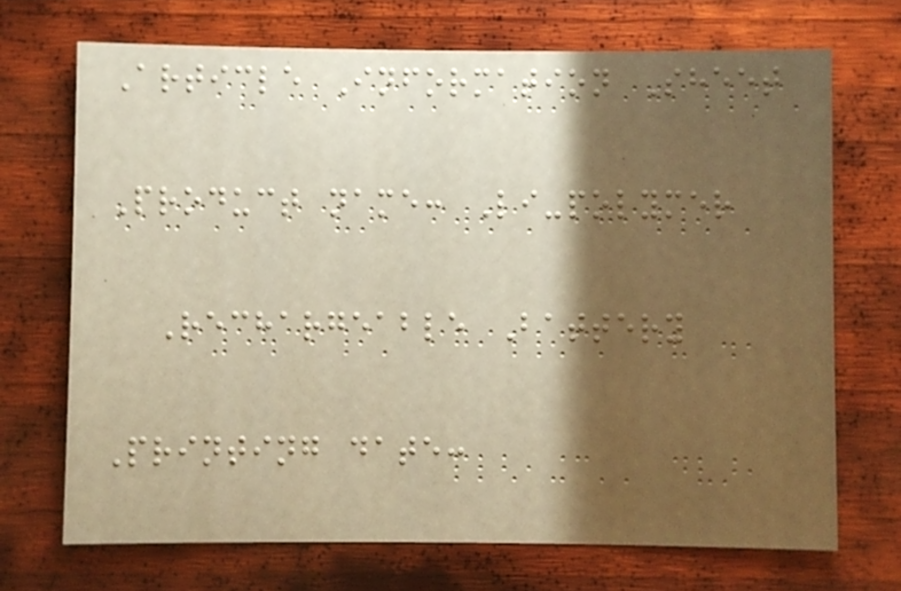Article Information Sheet
Product name: Li-polymer
Rechargeable Battery
Printing date:
